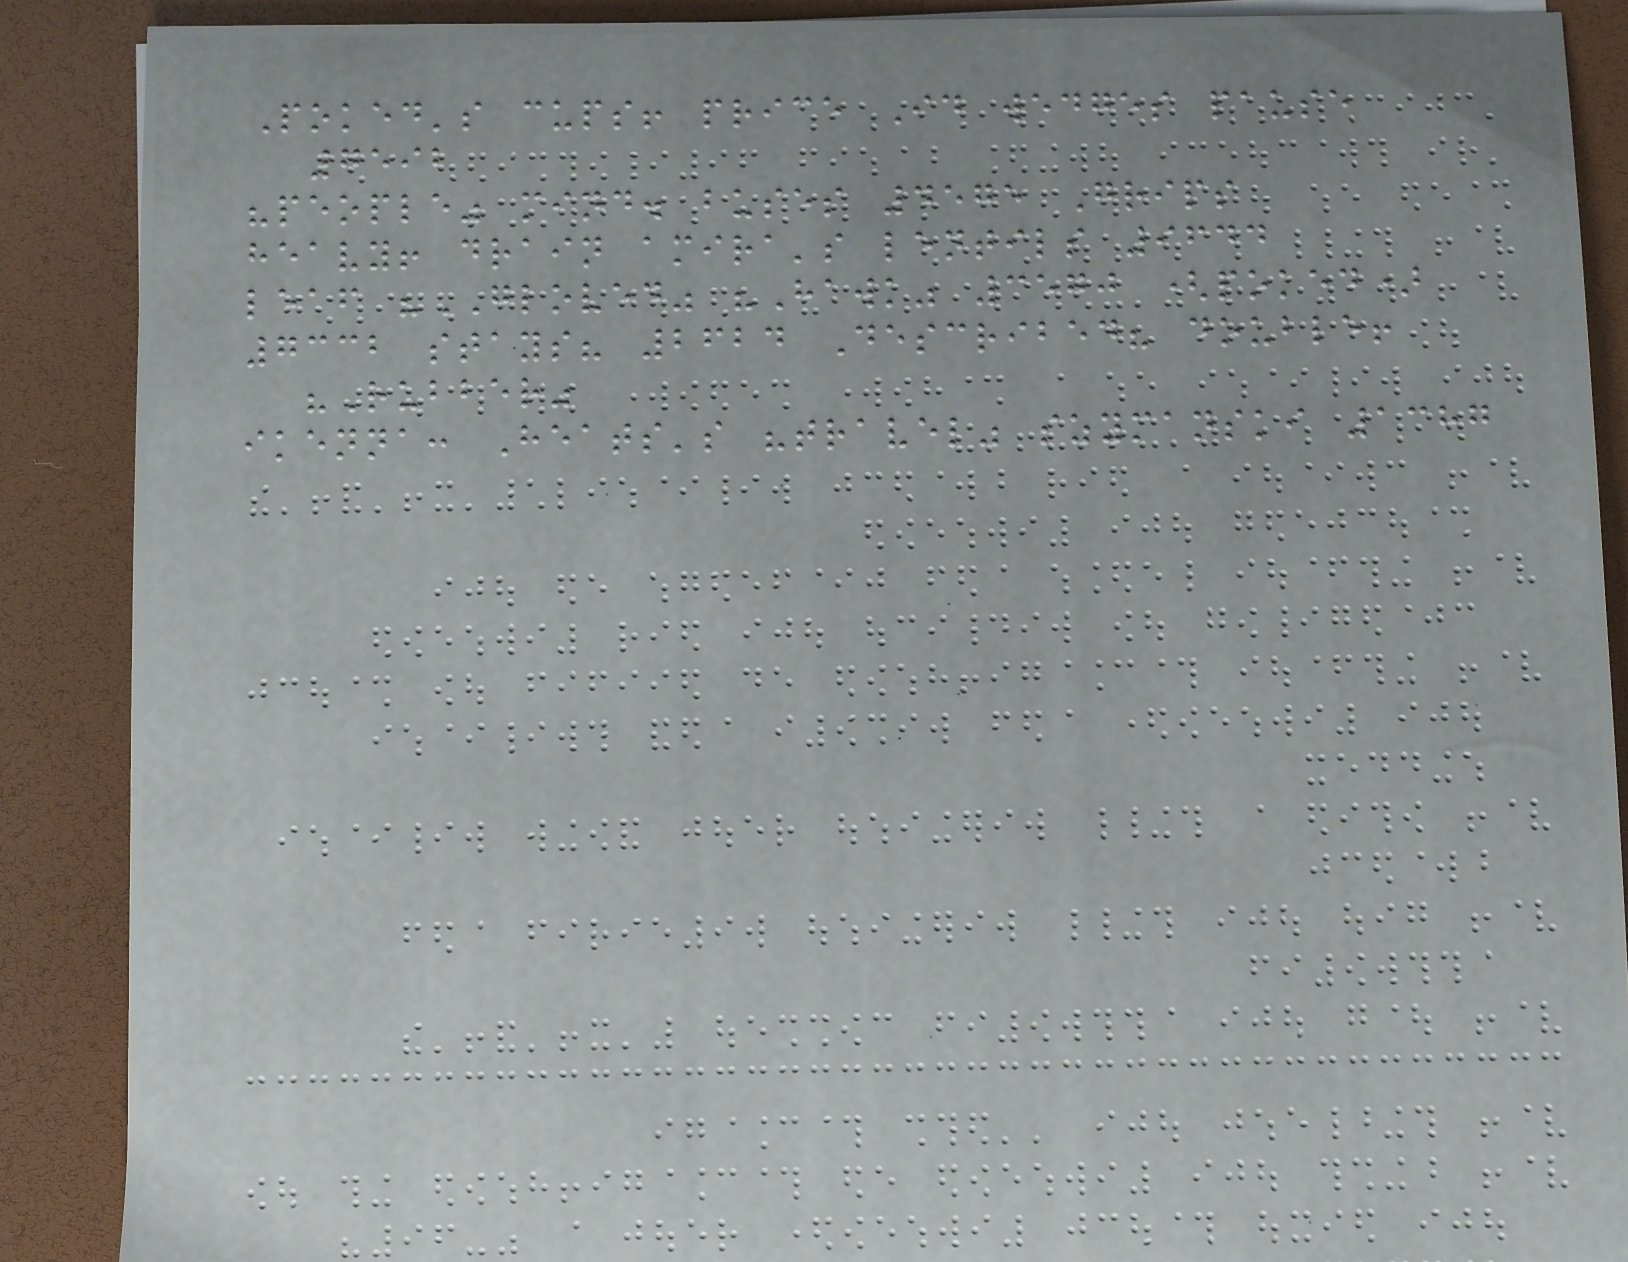Poked's cups! price Id wedges pause
7592
"people" mind. buses 4575 Grips
heavy! drain amira's lentils 9644
leaf "GLOVED" "Hawk" 3570 (poked)
7332 stays? 2624 Described? double!
"Rubber"
ikenna: Heats's "travel" szymanski 1387
